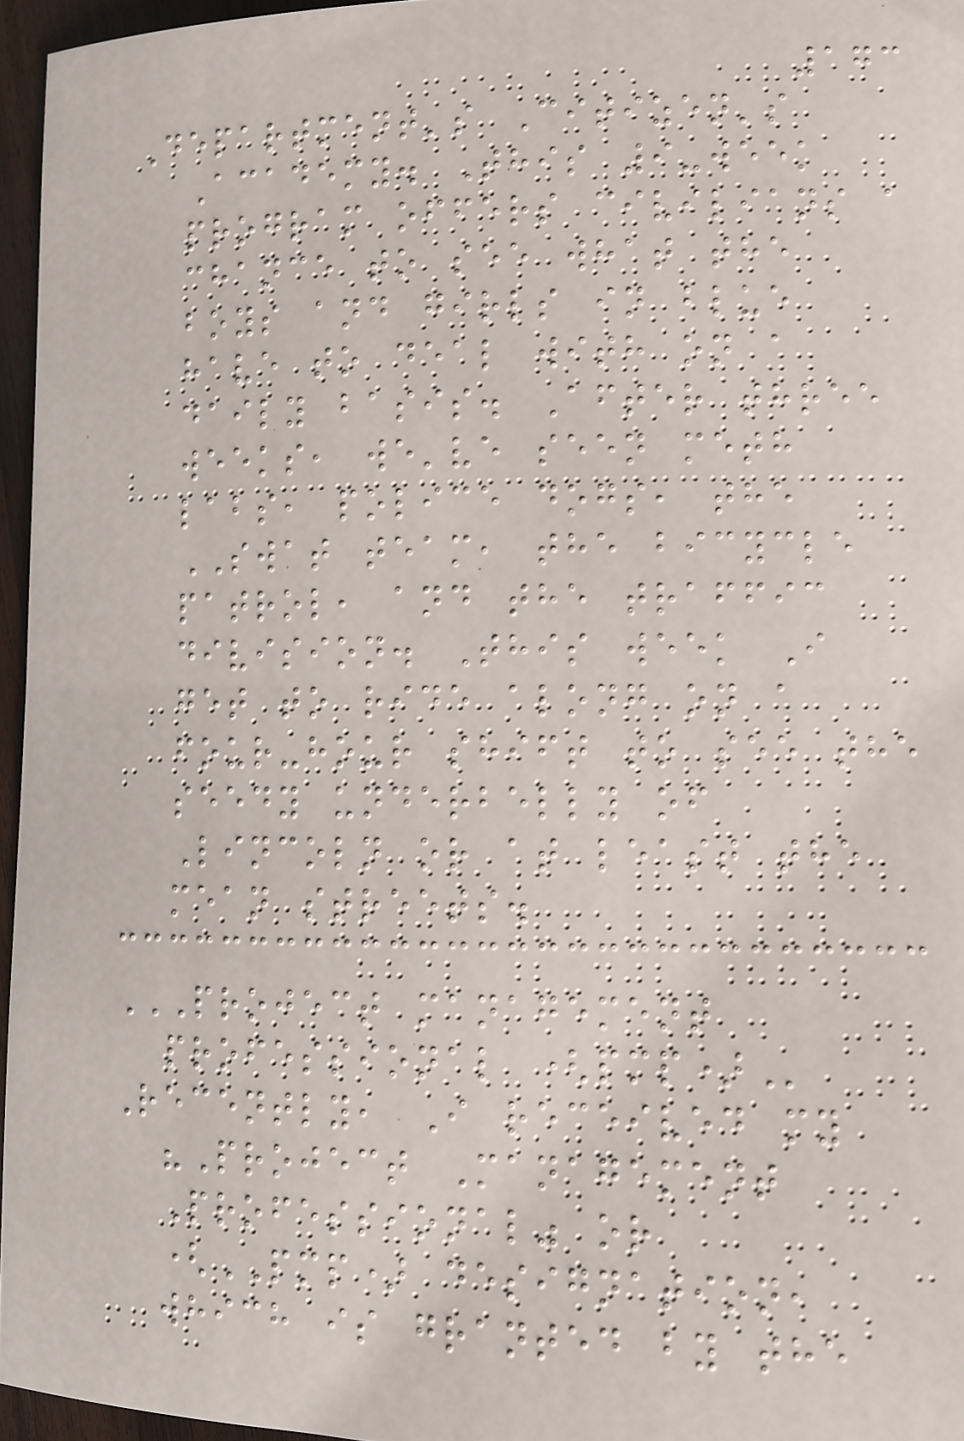173
Department's Citizen's
Academy. This 9-week
program offers civilians a
chance to see what the
boys and girls in blue
have to deal with on a
daily basis. After three
weeks, we've seen meth
labs, police dogs, the
SWAT team, the bicycle
patrol, and the traffic
division. This week I
get to ride along on a
four-hour shift to see the
seedy underbelly of
Lincoln or at least the
mean streets.
PROJECT MANAGEMENT
PROFESSIONAL (PMP)
Recently, I received my
"Project Management
Professional" or
(PMP) designation,
which is granted by the
